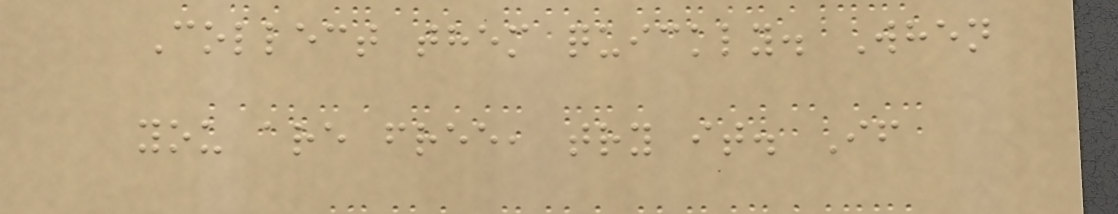Collect them quickly. When
you are free, try it. If
